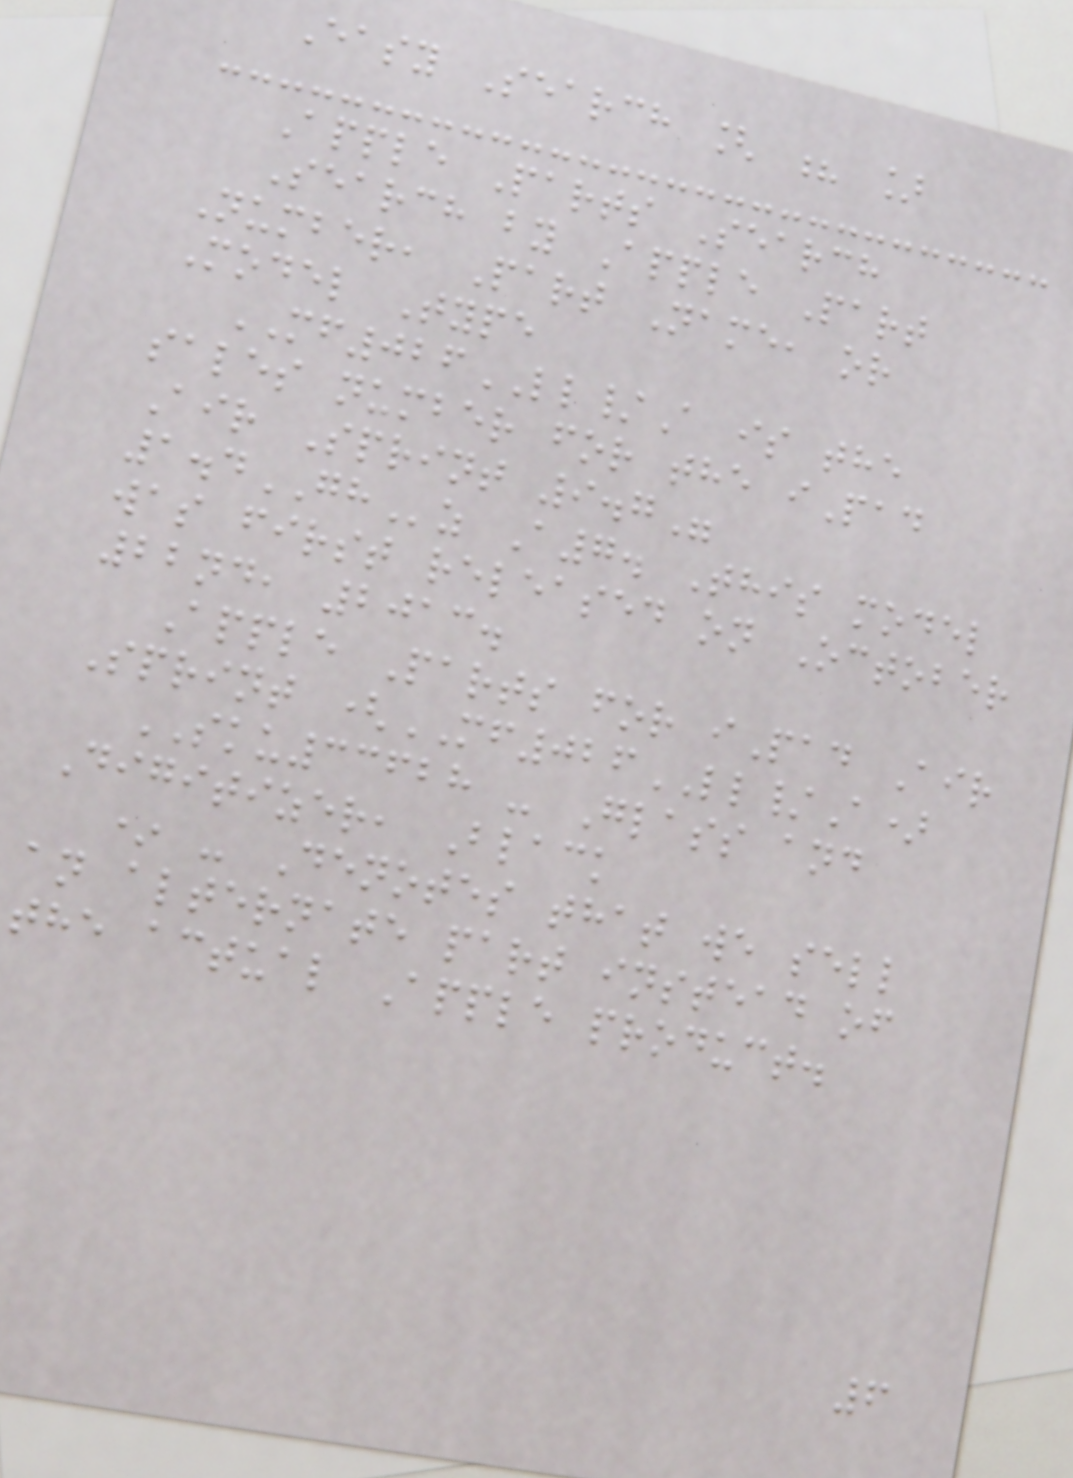Easy Search [ ? ]
Apple Parts Search
Search by Apple Part
Number, Part Name, or
Model Type
MF026LL/A is the
sales number for the iPad
Air Sprint 9.7"
1.4GHz A7. This model
was first released on October
22nd, 2013.
Apple Parts for iPad Air
Sprint (MF026LL/A)
SKU33628 - Glass and
Digitizer, Black
* - Denotes that we sell
an alternate part instead of
the actual Apple product.
6
